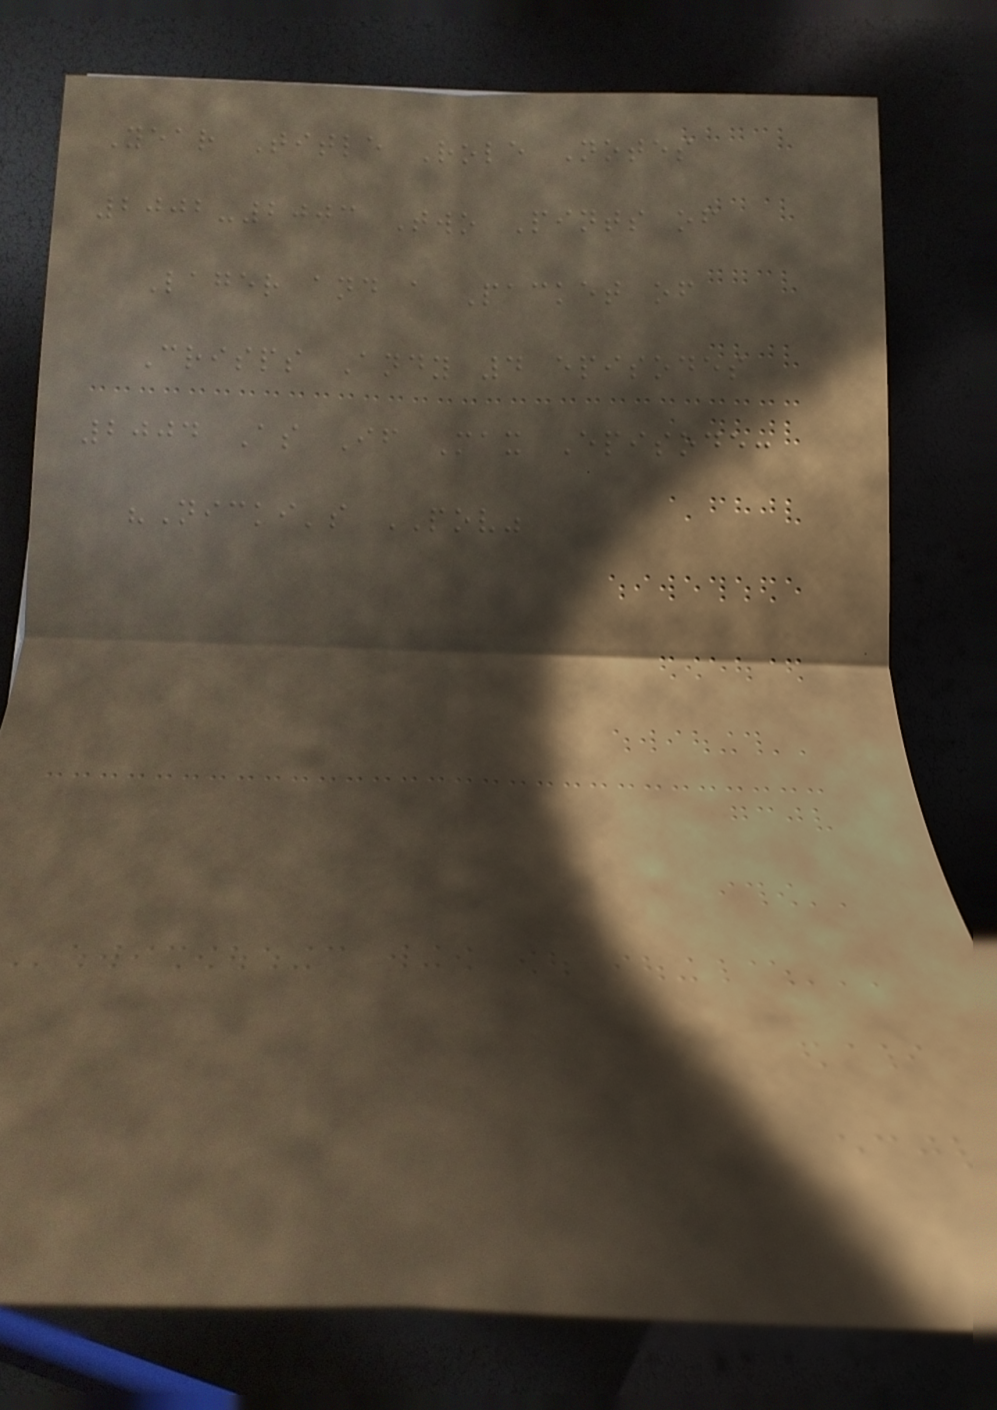Year Title Role Notes
2002-2003 Two Pints of
Lager and a Packet of
Crisps Andy 4 episodes
2004 As If Max Episode:
"Nicki's POV"
